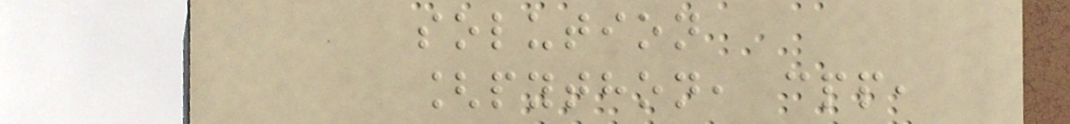solution
[python, cpp,
